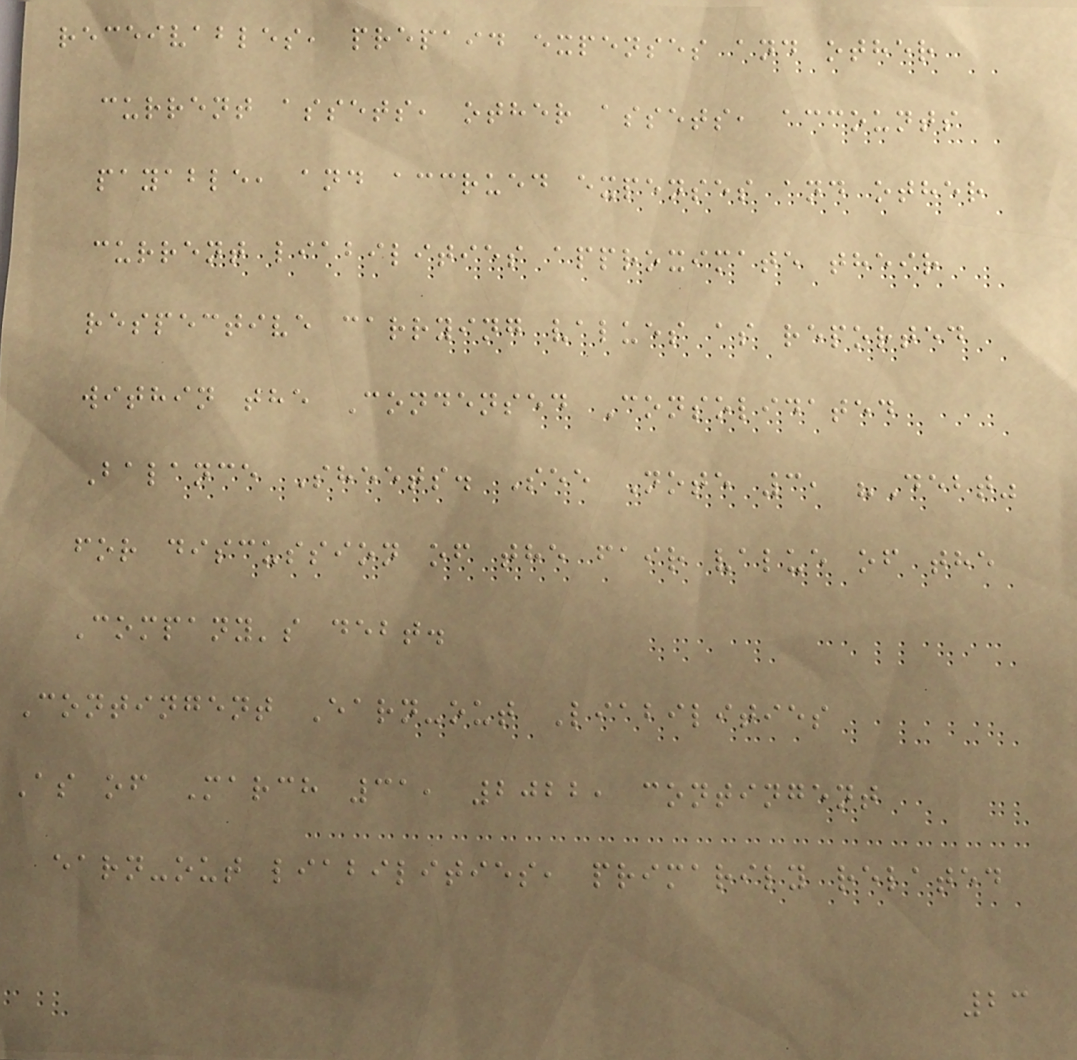receivables, prepaid expenses and other
current assets, other assets, accounts
payable, and accrued expenses and other
current liabilities approximate their
respective carrying values as reported
within the Condensed Consolidated
Balance Sheets. See Note 3, "Debt"
for discussion of the fair value of the
Company's debt.
Contingent Earn-out Liabilities
As of March 31, 2022, contingent
earn-out liabilities, primarily related
23
